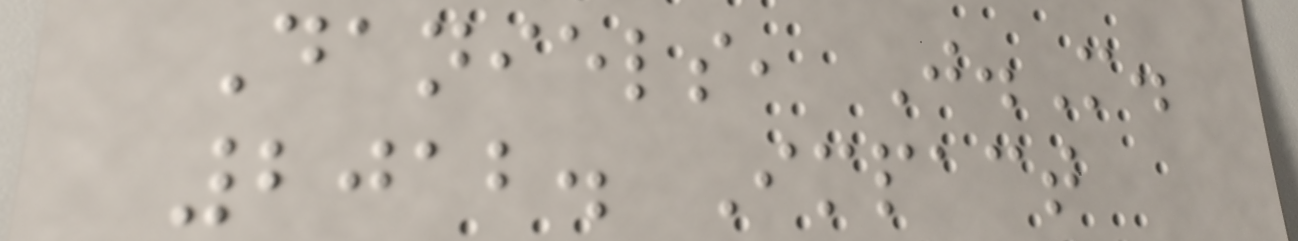Daniels, J.M.
2012. Impact
